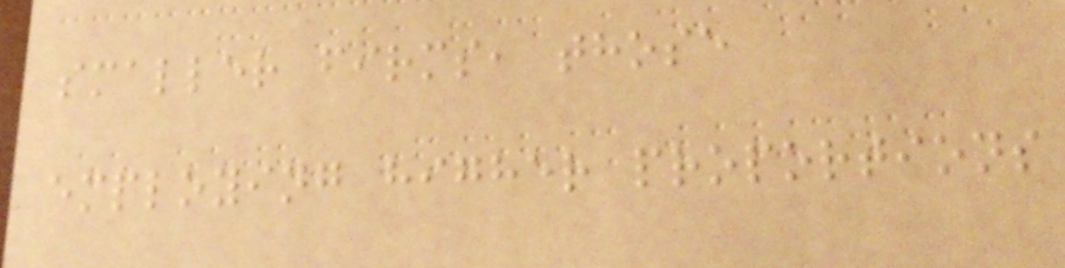smaller firms, those
employing higher proportions
